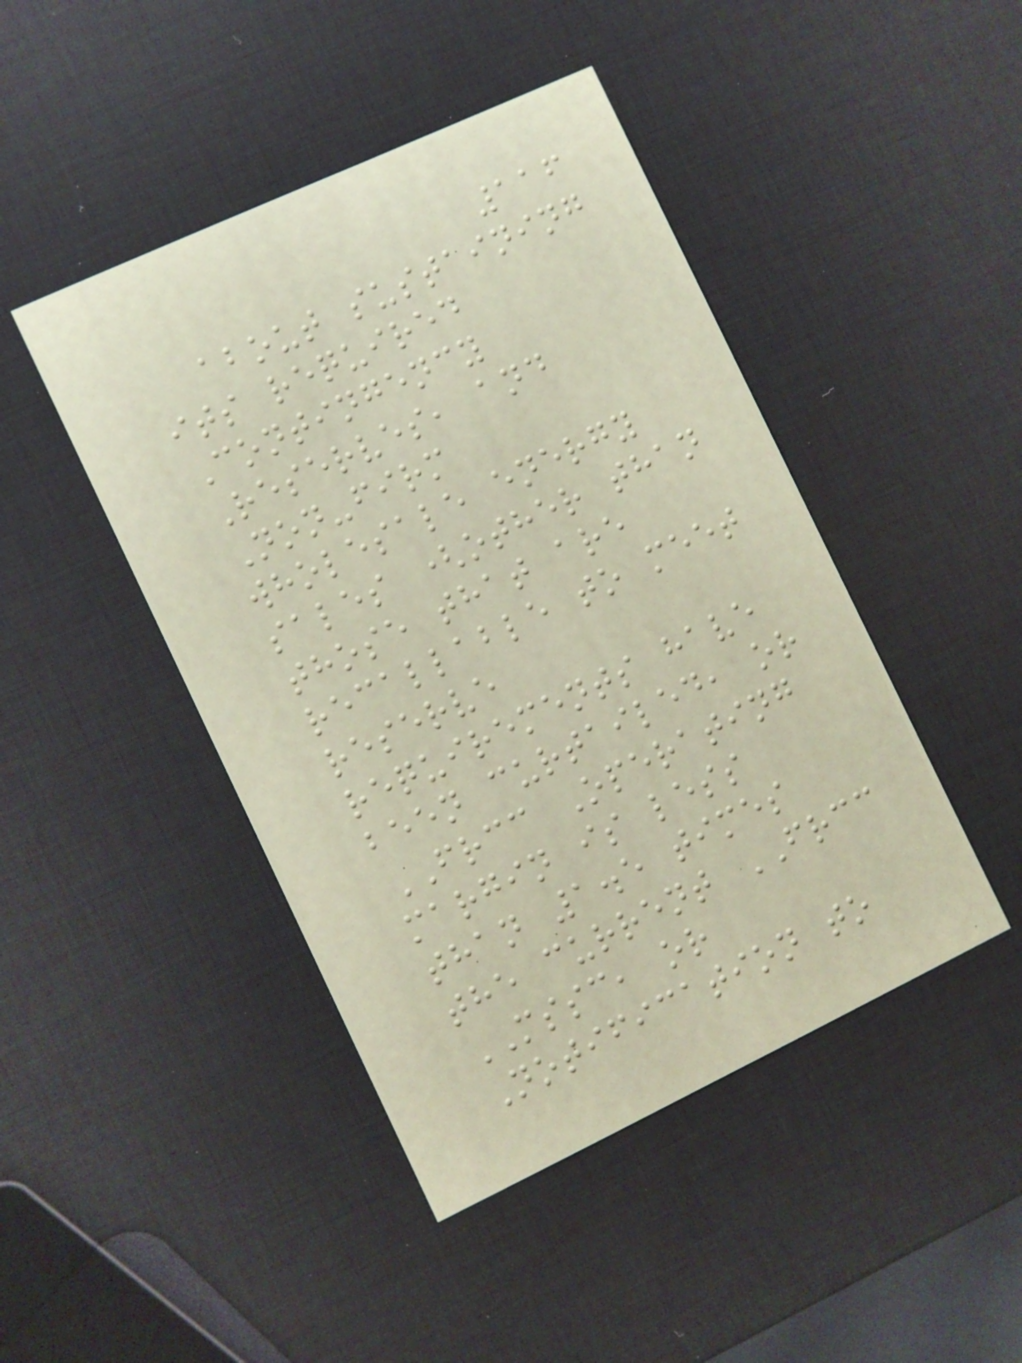116
about sustaining
its required
Contingency
Reserves, and
Non-firm
wholesale energy
sales (other than
those that are
recallable to meet
reserve
requirements have
been curtailed, or
FRCC Operating
margin is less
than 1.5 times
the current FRCC
MSSC, or
Notification to
